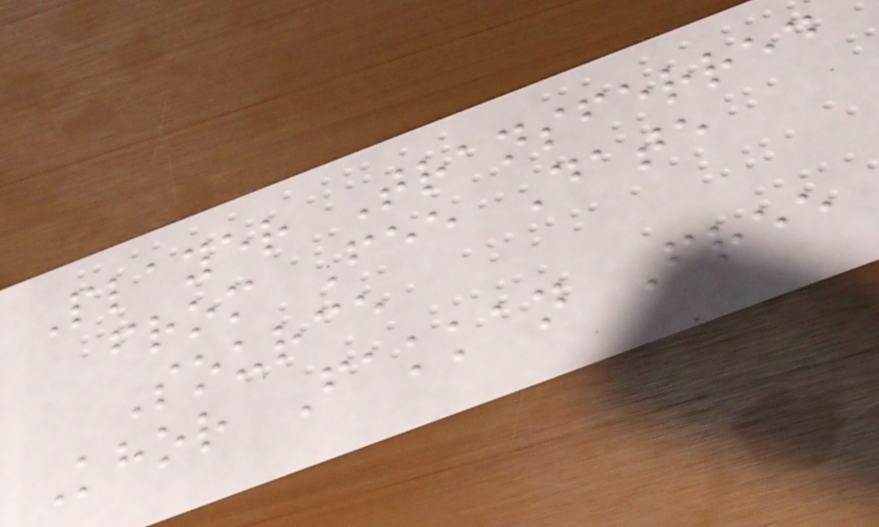Player Transferred
from Fee Date
Source
Khor Fakkan Free
